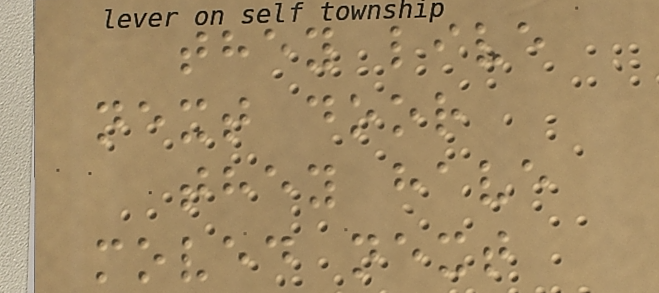they live
next door
they have
moved next
